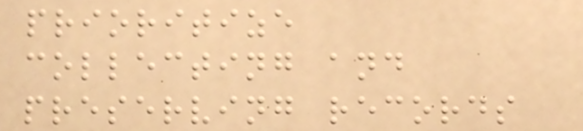prioritize
collecting and
preserving records
